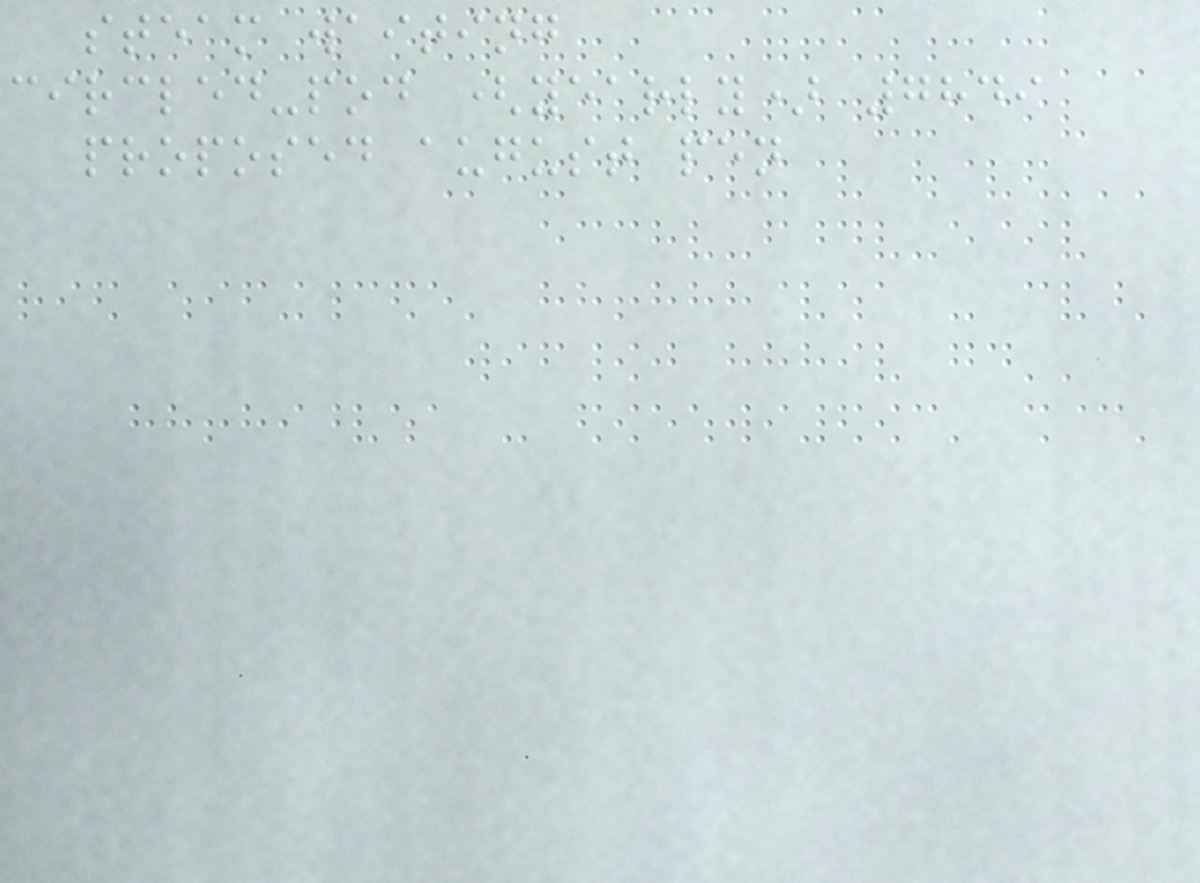steam waiting
circled-pod (yearly) 7849
proposed august pen
